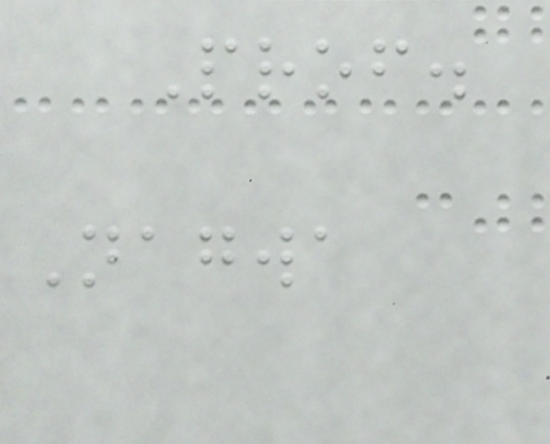Prof.
Nagwa
